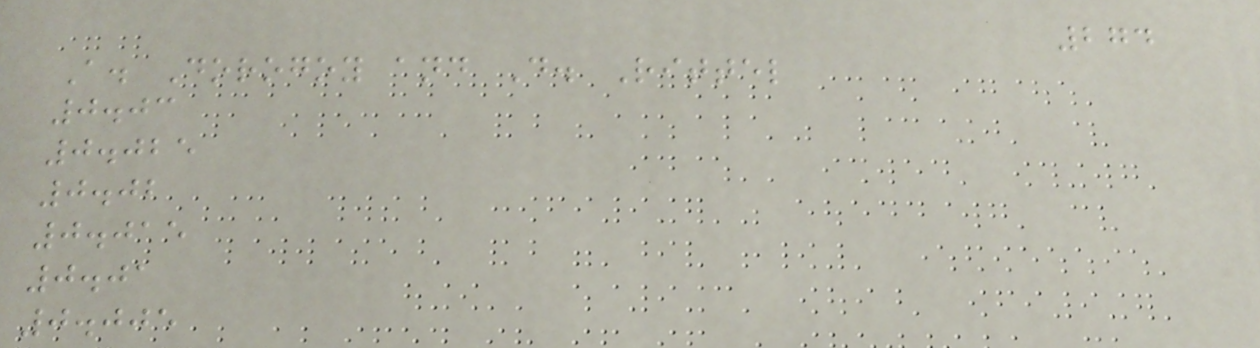274
A. Dorogoy and D. Rittel
0.03
0.025
0.02
0.015
0.01
0.005
